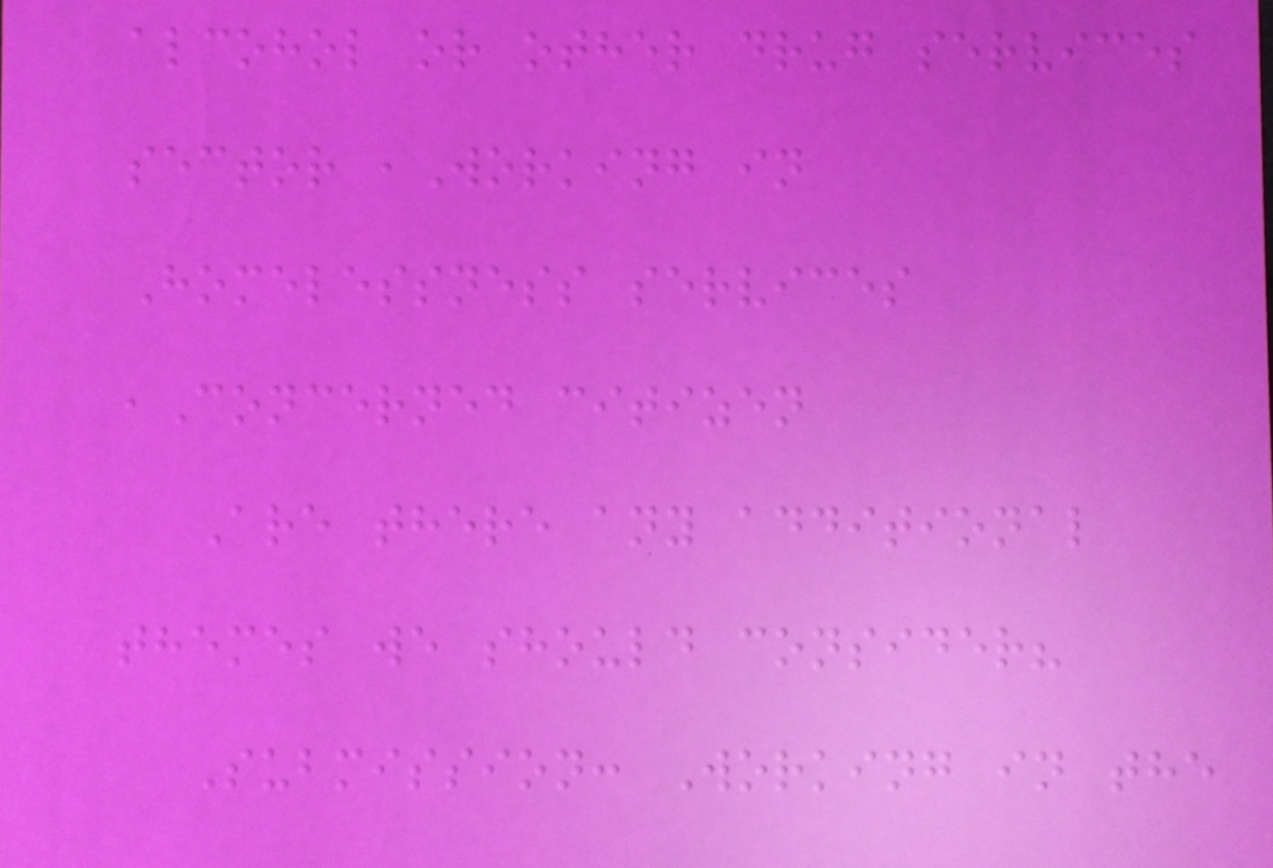alcohol or other drug services
sector ,Working in
Homelessness services
,Concerned citizen
Are there any additional
themes we should consider?
Submission: Working in the
